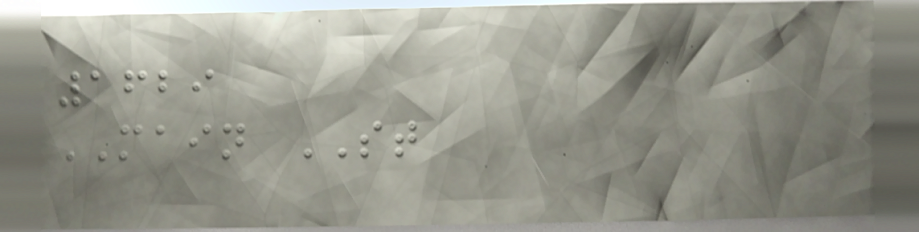1629
MAIN ST
